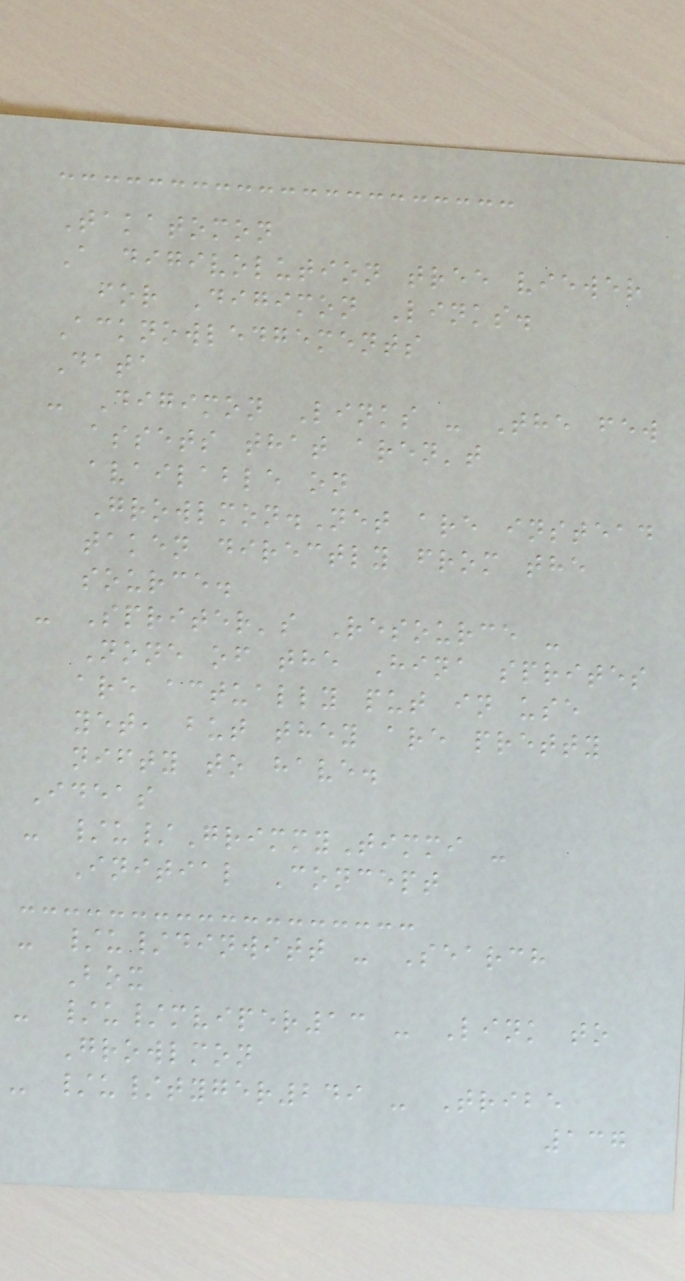Takatomon
A digivolution tree viewer
for Digimon Links.
Acknowledgements
Data
- Digimon Links - The few
assets that aren't
available on
Growlmon.Net are instead
taken directly from the
source.
- Spriter's Resource -
None of the Hina sprites
are actually put in use
yet, but they are pretty
nifty to have.
Ideas
- /u/GrimmyTimmi -
Initial Concept
- /u/dinwitt - Search
Box
- /u/mviper13 - Link to
Growlmon
- /u/tyger249 - Tribe
137
